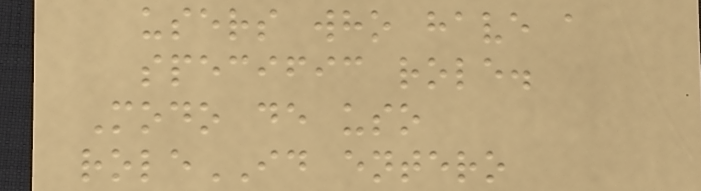users who have a
specific role.
Modo de uso
roleID entero
